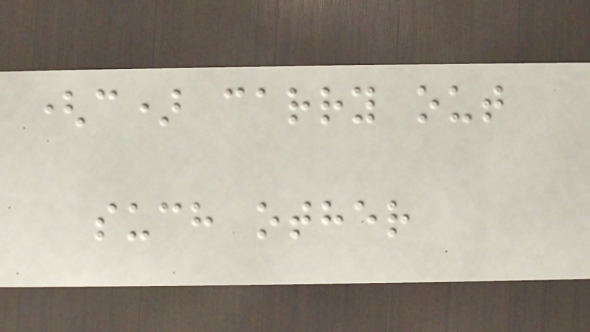(c) carry out
such other
